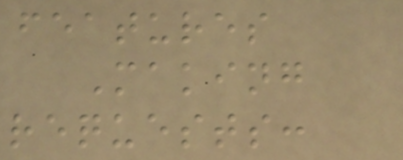features
Making
requests:
